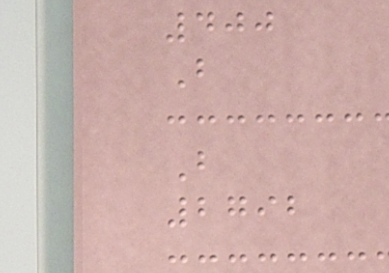400
B
B
2792
